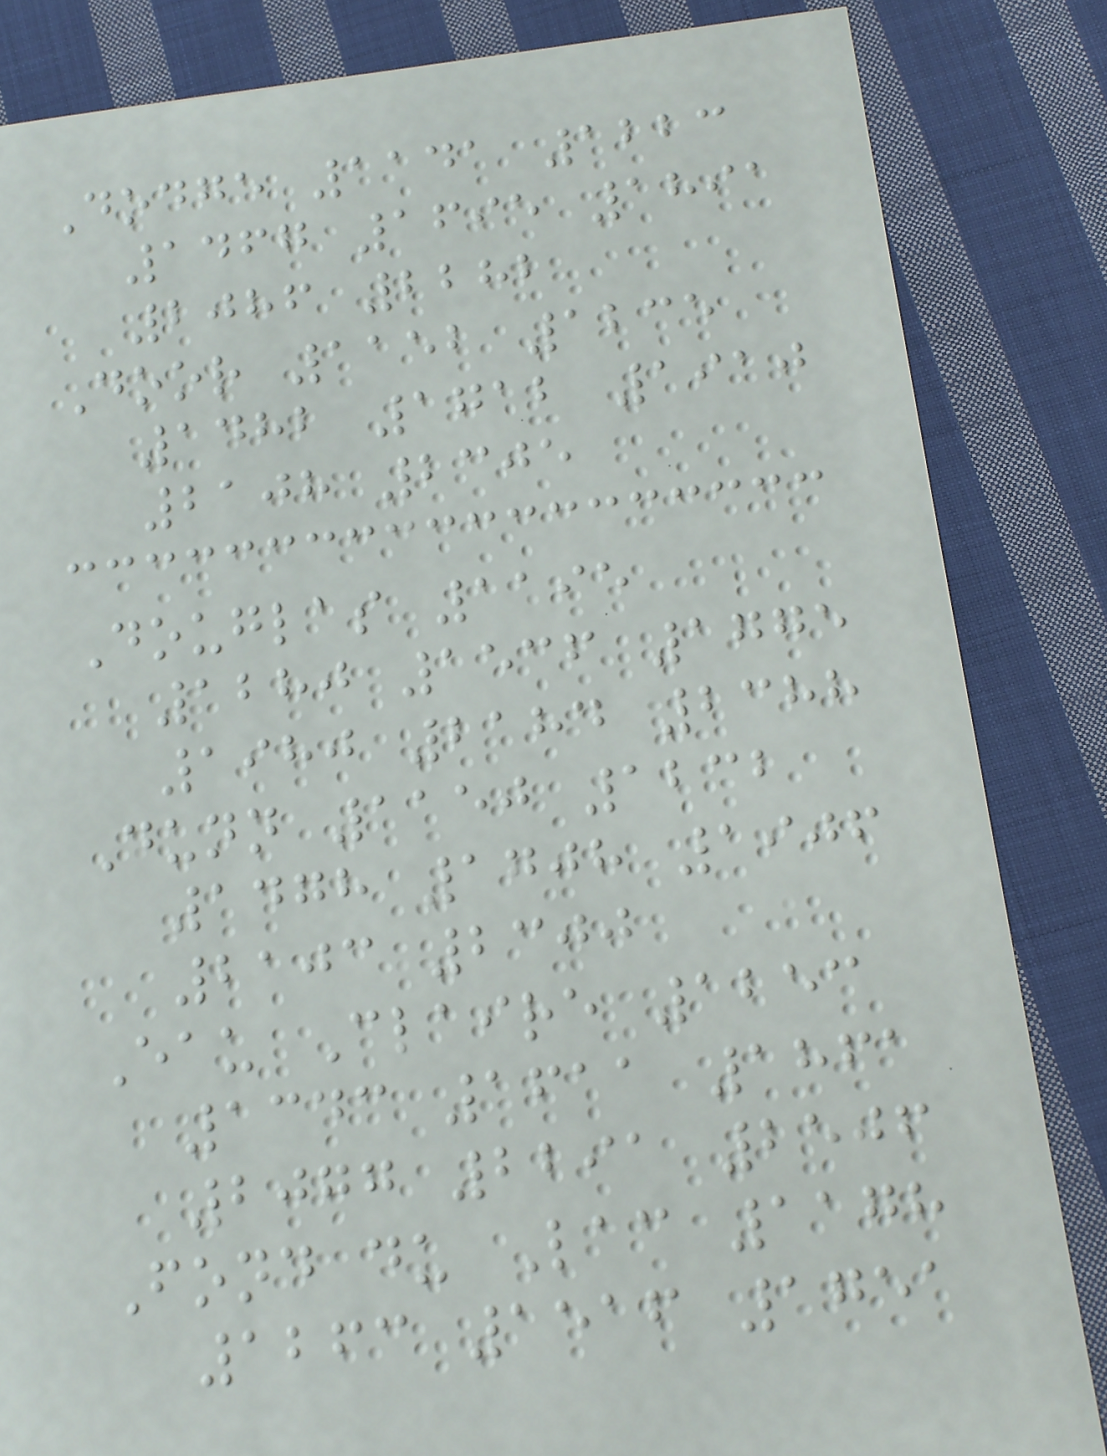Dodge 1141 1223
1467 1695 1891
2086 2282
Door 1152 1235
1482 1712 1910
2108 2305
Douglas 1195
1280 1536 1775
1980 2184 2388
Dunn 1150 1232
1478 1708 1906
2103 2300
Eau Claire 1253
1343 1611 1861
2077 2291 2506
Fond du Lac 1178
1263 1516 1751
